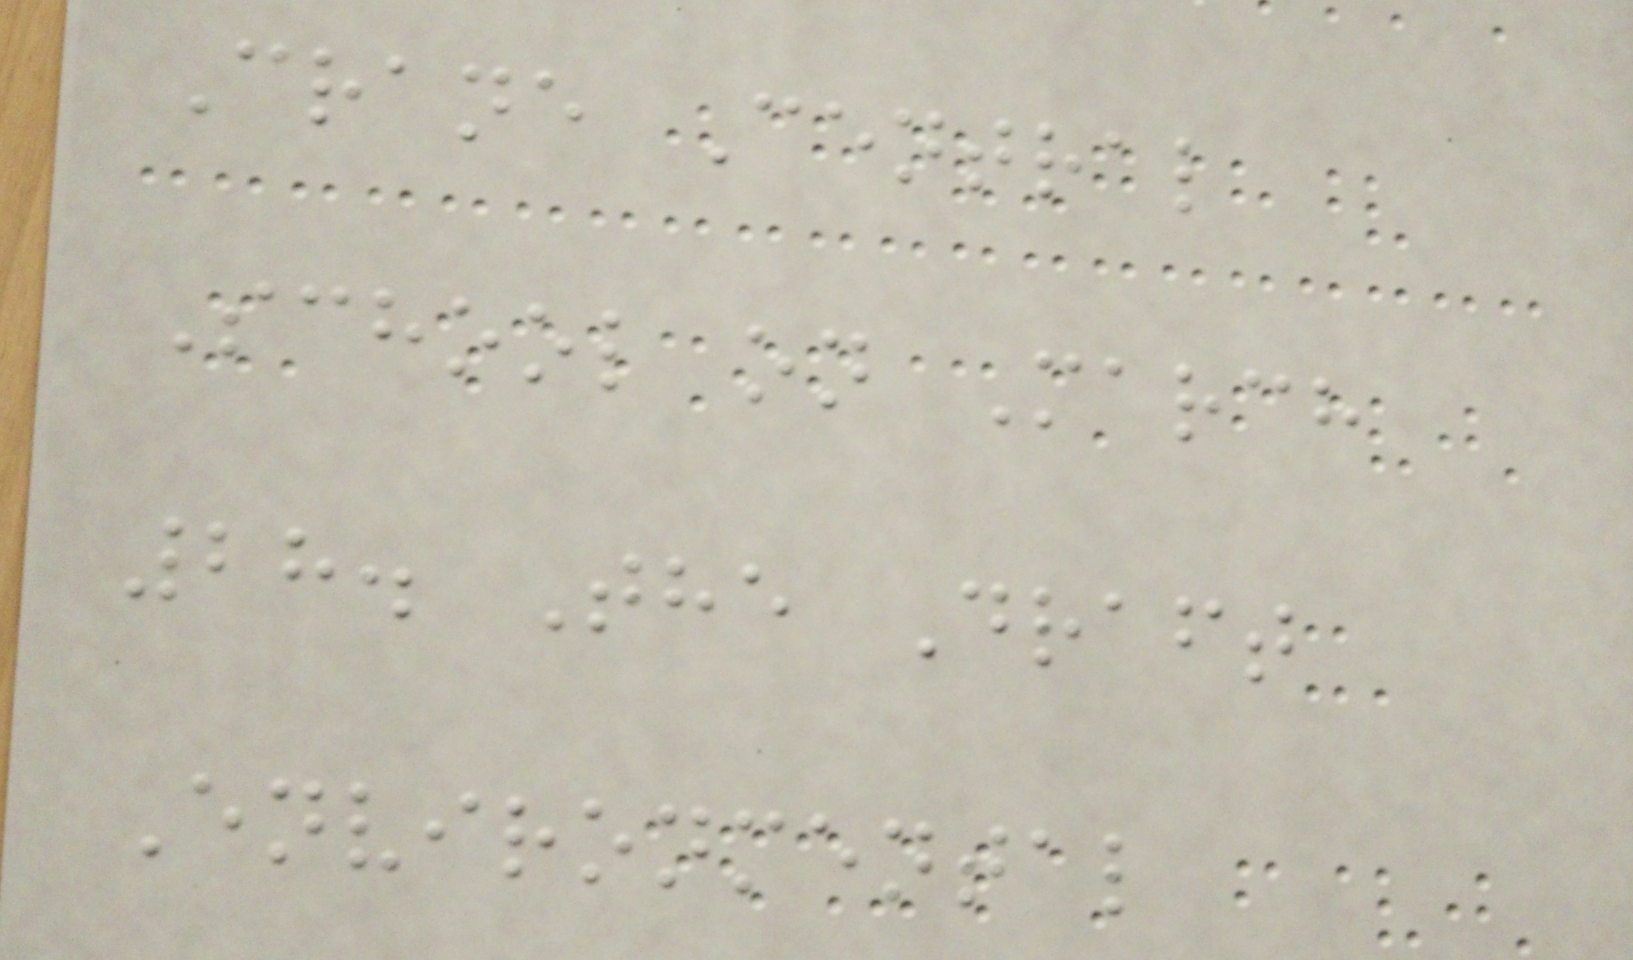Crane Central
School on March
28. The Draft
Environmental
